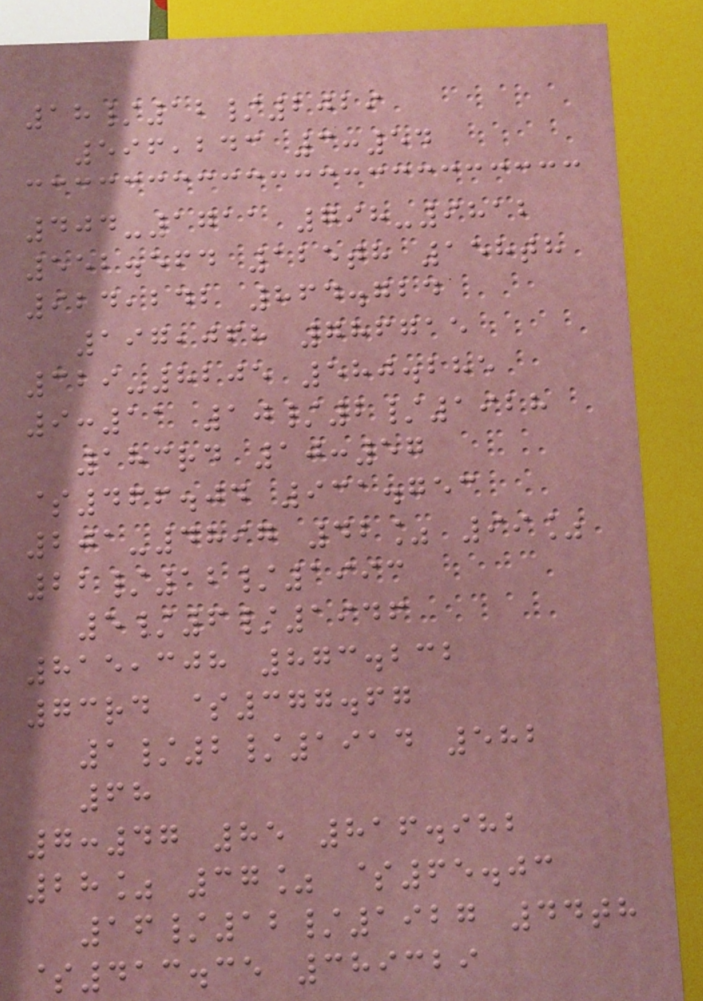18/12/2029
596,243 3:54
404-1711 798-9812
552.564 125th 158th
924,242 864.724
197,068 786715
329-8205 580.285
9:11 10/2/1928
183rd 10:57
$466.04 931.753
201-4897 42% 99%
22/12/1993
5/6/1946
815,308 873.232
73rd $377.67
1/2/1914 582
68
7:47 85 816.982
28% 37% $65.03
16/12/1927 44th
$413.35 389329
